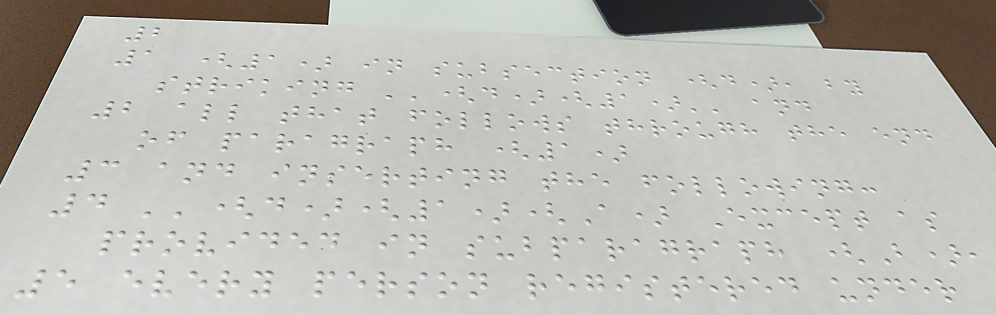2
1 (1) in subsection (d), by
striking ''(d)(1)'' and
2 all that follows through the end
of paragraph (1)
3 and inserting the following:
4 ''(d)(1)(A) Except as
provided in subparagraph (B),
5 every person registered under
